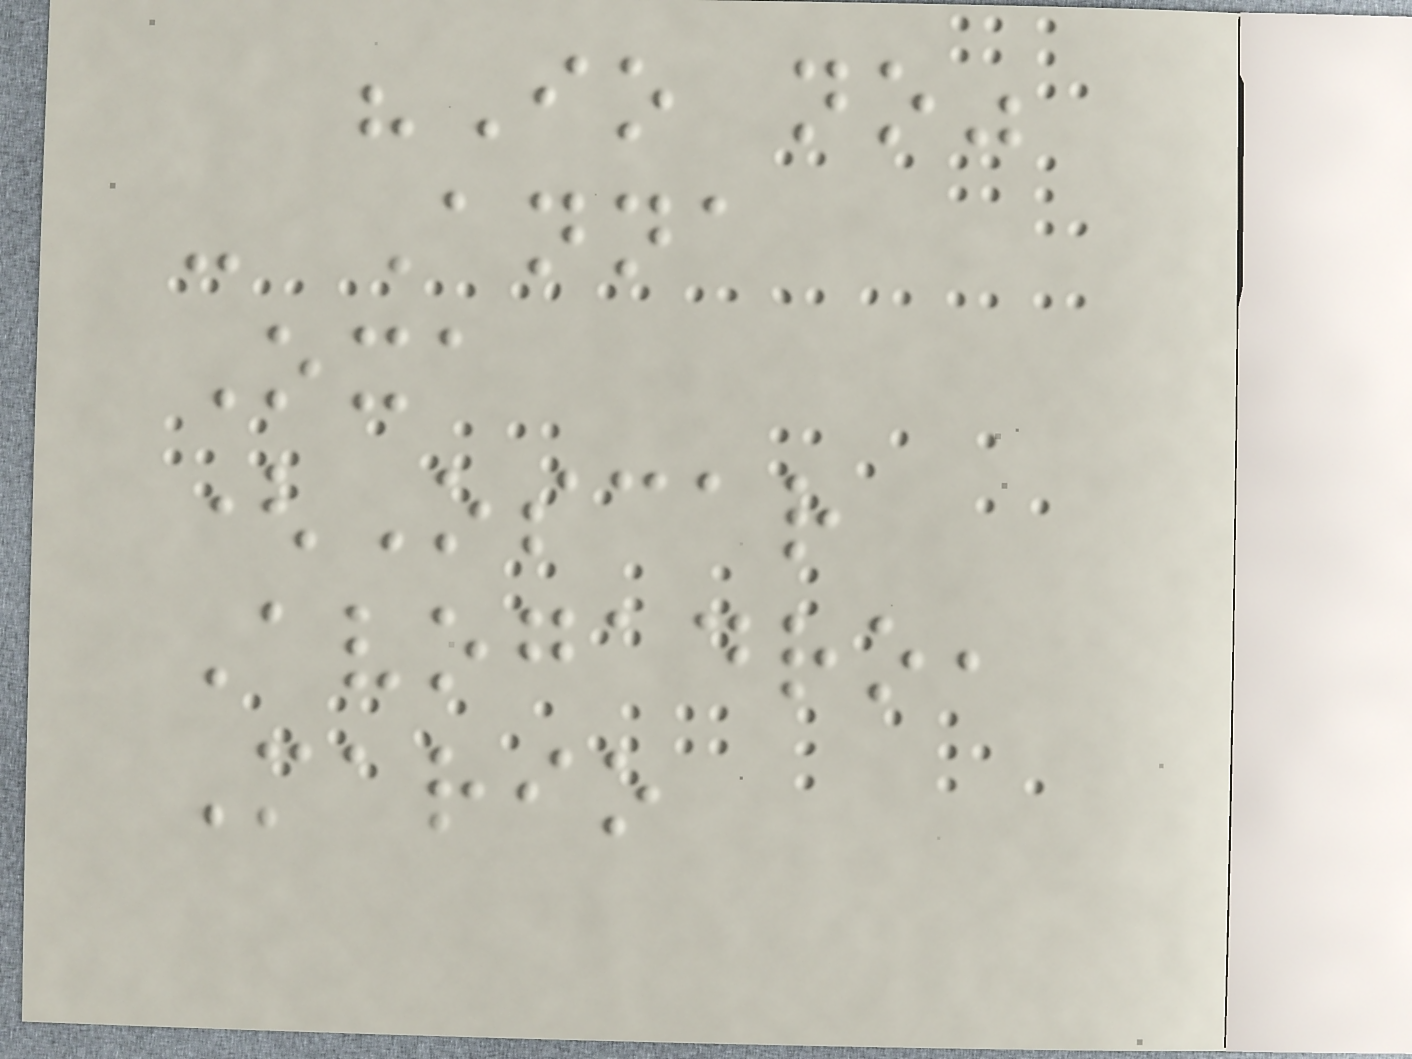"Io no"
- Anna
Oxa
(Oscar
Avogadro,
Mario
